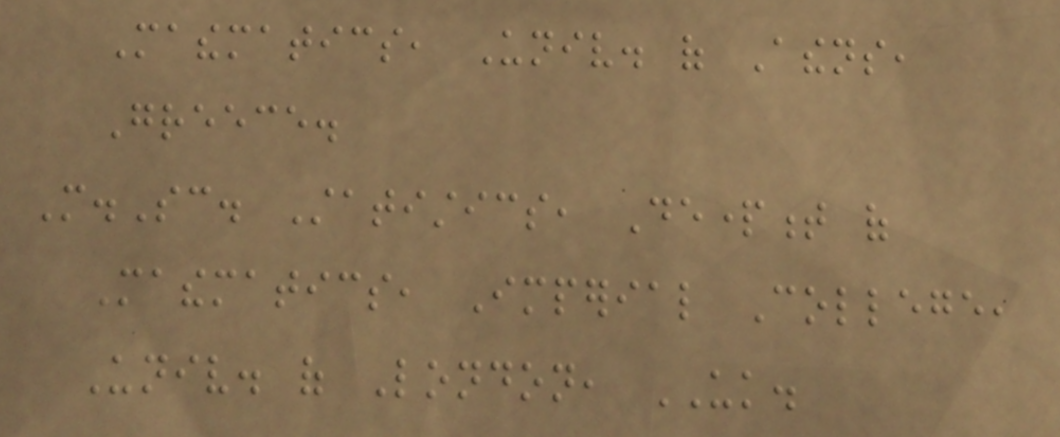Mathematics, Univ. of Athens,
Greece.
M.Sc. Statistics, Department of
Mathematics, Imperial College,
Univ. of London, UK.
